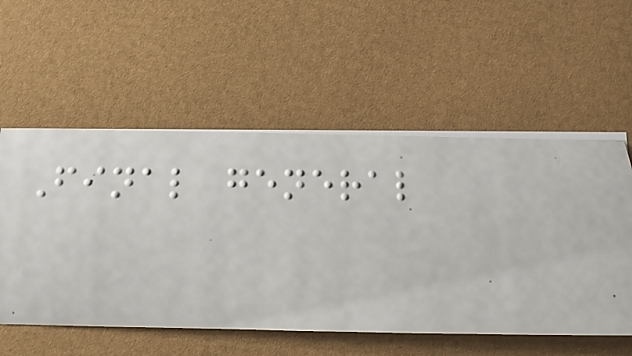Final general
